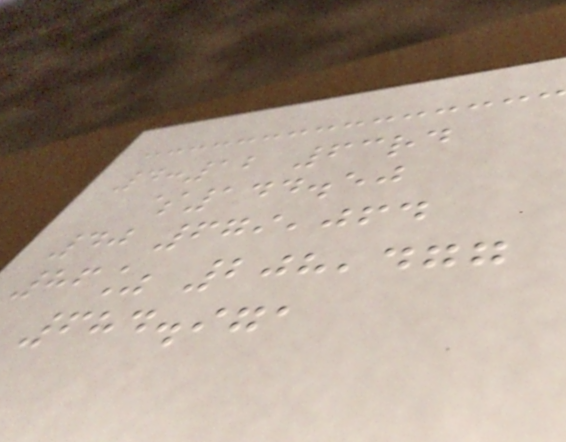4:12 63rd
$144.50
40 679,064
86% 208,477
684.971
